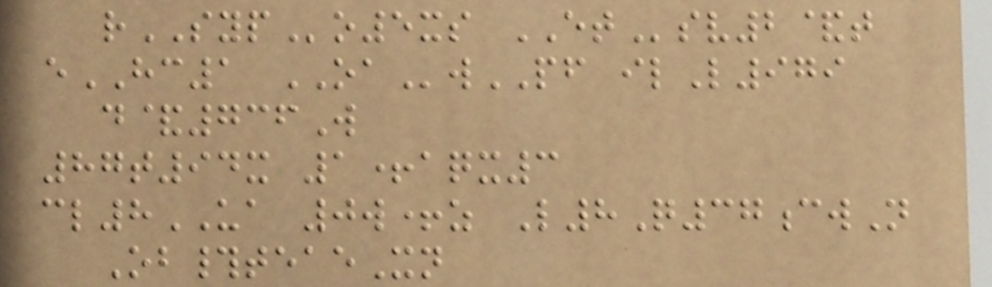rSYPo5xs ETsv2&t
eHC1 OAwPF ilL979
d&736W
87t94x 1+aqx3
cl8UA 0w+z L8Q37cwN
Ob#teaeXn
